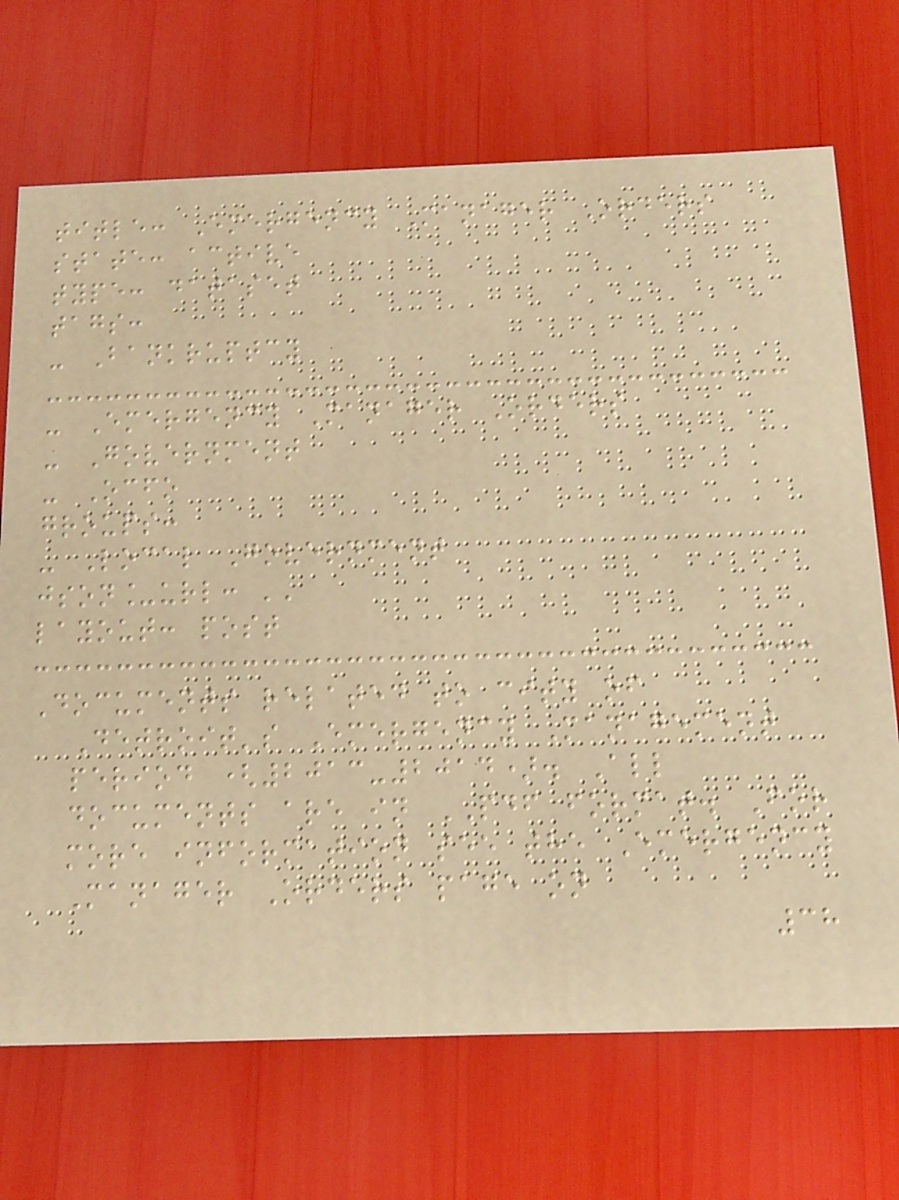title: Emergency Manager Orders
state: active
type: dataset
tags:
- Bankruptcy
- Emergency Manager Orders
- Government
- Ocfo
groups:
- Local Government
json_url: ''
layout: post
Documents related to city of
Detroit's Emergency Management
period (2013-2014). All
documents are in PDF format. For
more information see the Emergency
Manager Orders page on
38
